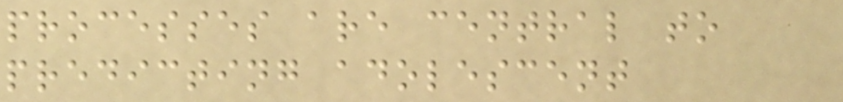processes are central to
predicting adolescent
